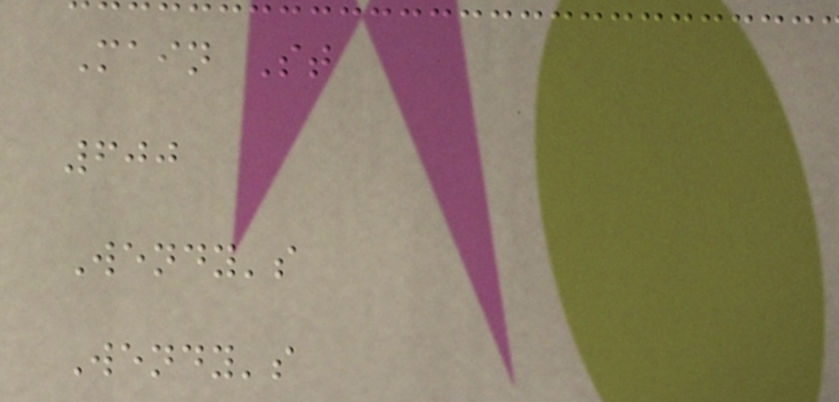Main St
600
Wendy's
Wendy's
